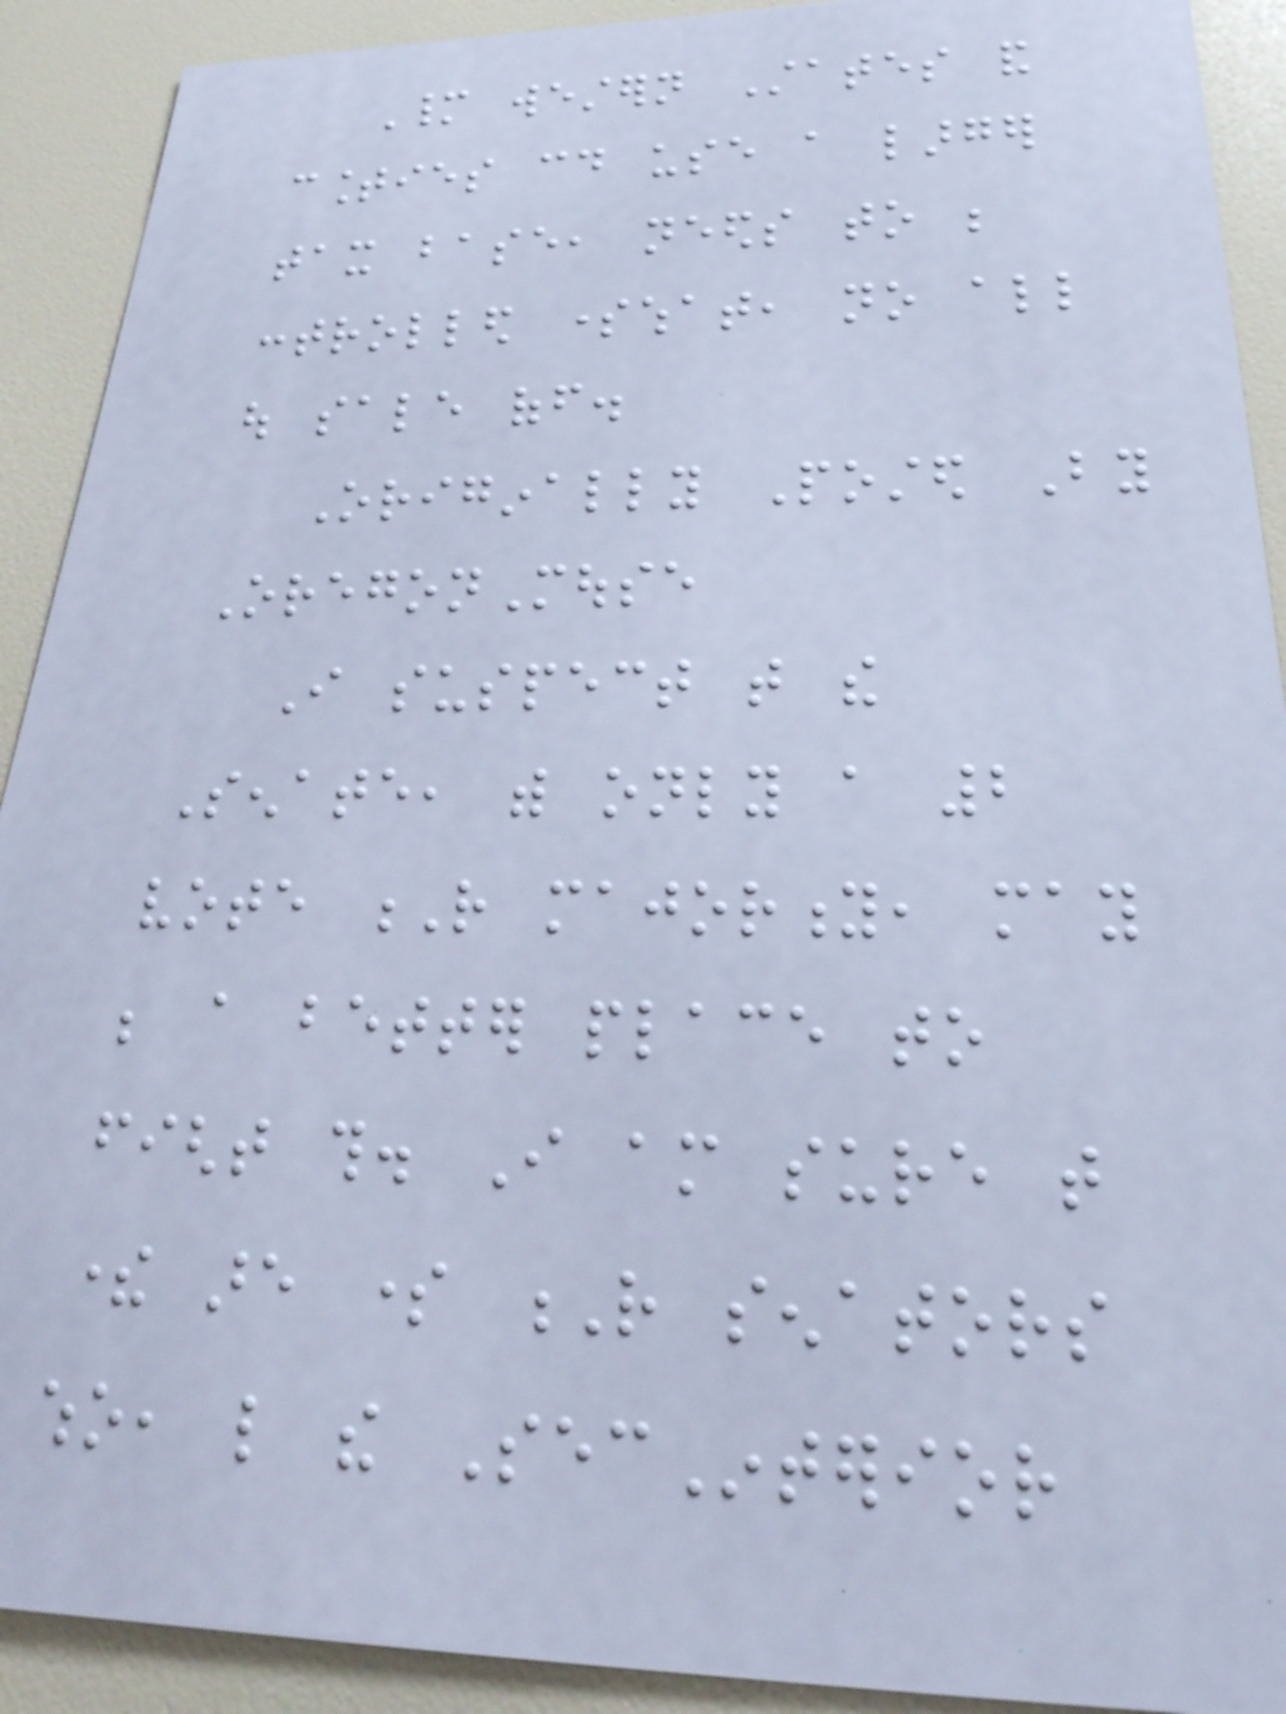Many western States and
counties could use a larger
tax base, needs to be
controlled somewhat, no all
out sale off.
Originally Posted By
OregonMouse
I suspect that the
Senate, with only a 2
vote R majority, may
be a better place to
fight this. I am sure that
there are some R senators
who, like the SecInterior
